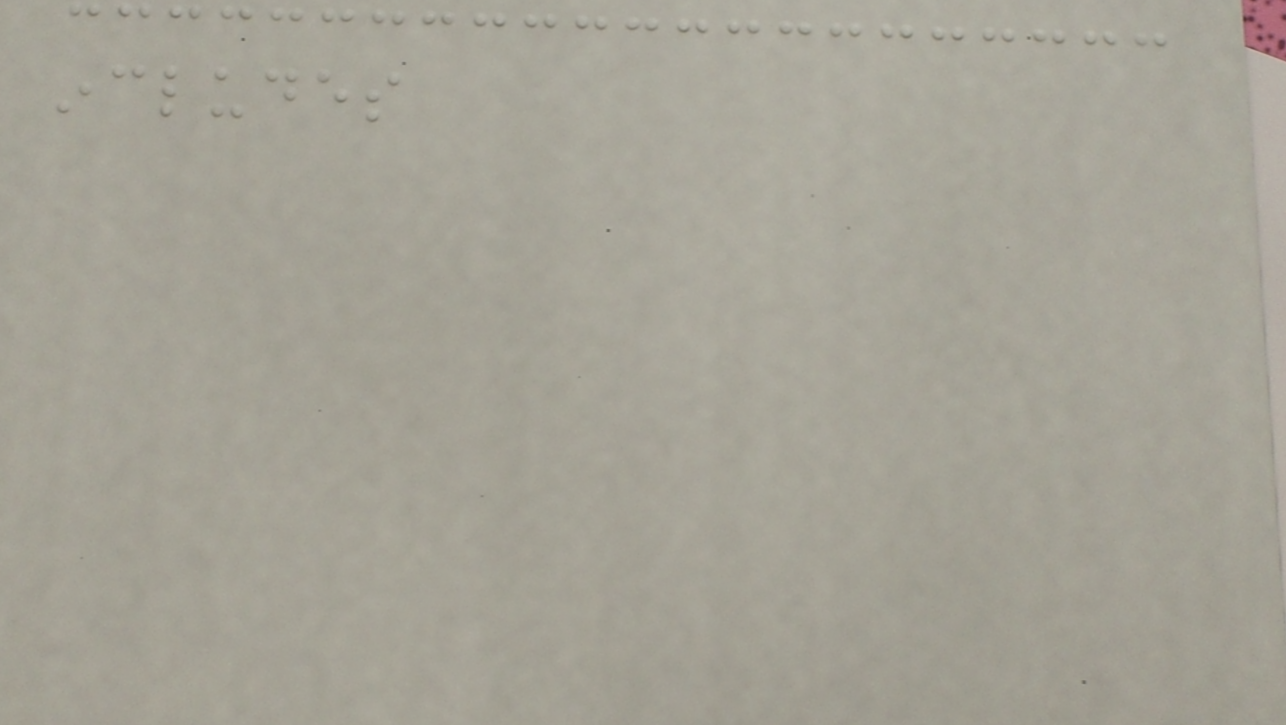includes
